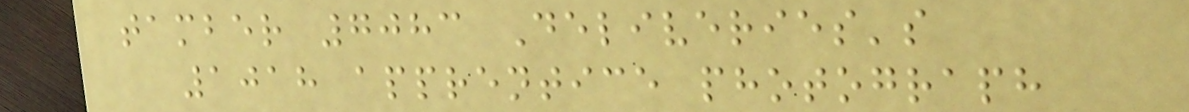tamber 7083 Deliveries's
1018 apprentice photograph
